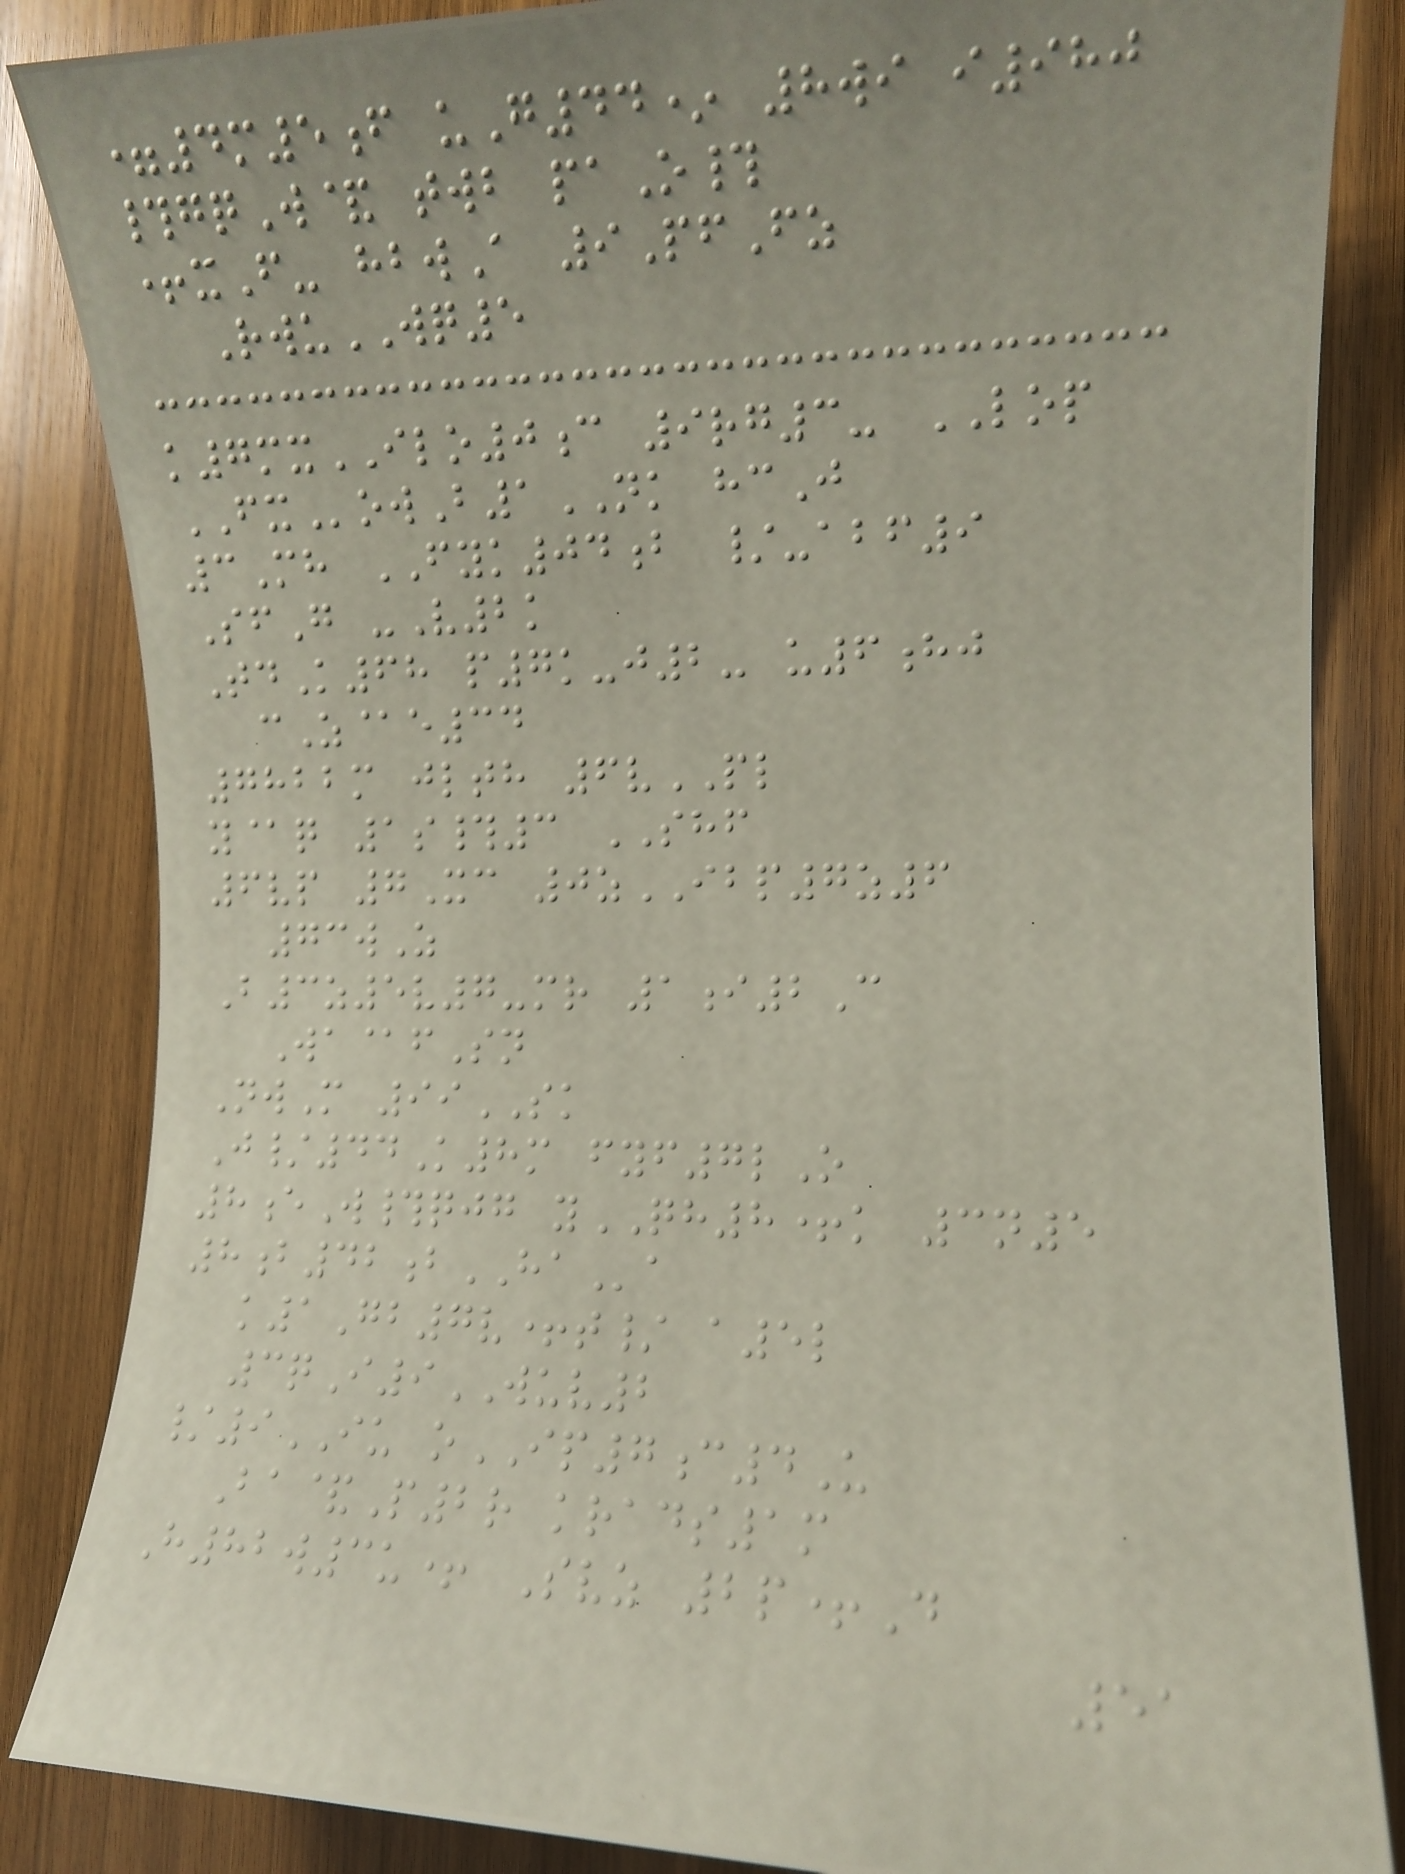=4m5f uG44* 8wi i980
#gqW& twb paO#
+xF- hbwA 9PfFz
RwuWQ5
k7mxILO0c 9rg3- LOP
FXowB1NK hcJ
3Mh FYK04b /-abf9
SfG -V2k
TdK68 p7k-j2- u6hj
cZ@e34
7822m jlth 6vPL
y@q 1s#3 SHF
6vp 7Xc 0zIBP7z6
73wZ
B3z5v7-mr 1i2C
Wa@fSn
NwM 99SK
J/44K8m fyf7lO
8eW#qjg yQH8+k 3n5
8b42bHAa
k1Gb7v+t/ a5l
3qI9WUV2
/9IU oIP7c4U
Ba&P2r krads1m
H82w3u+ Svz 2p+D
51
